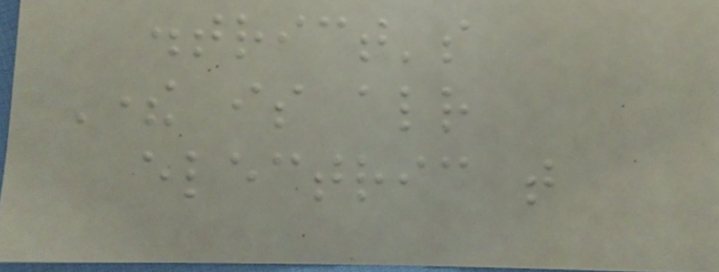district's
There is already
electric that
